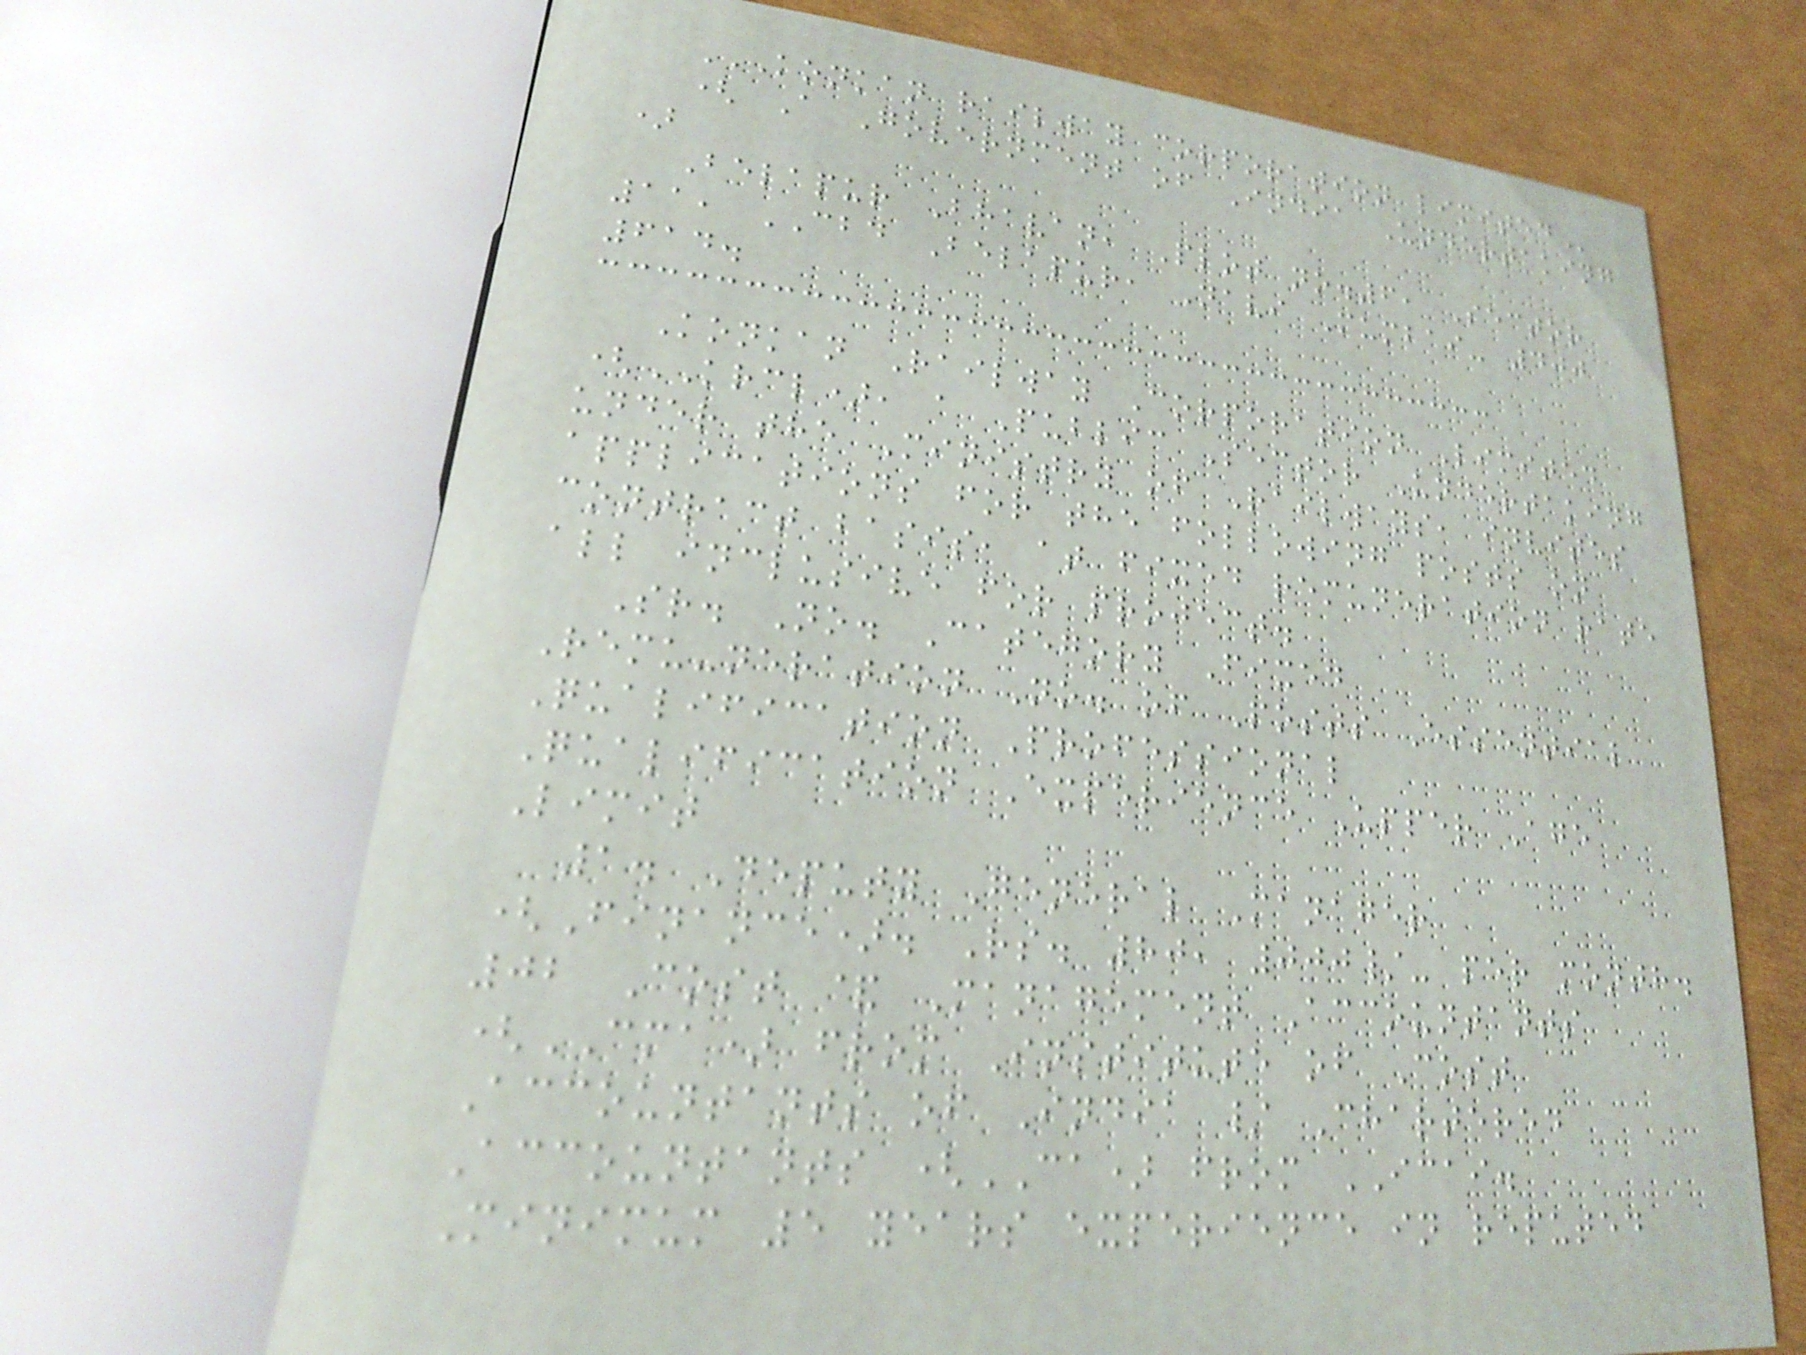KONKAN RAILWAY CORPORATION LIMITED
( A Government of India Undertaking
)
Belapur Bhavan, Plot no.6, Sector
11, CBD Belapur, Navi Mumbai- 400
614.
Konkan Railway Corporation Limited
(KRCL), a Public Sector Undertaking
under the Ministry of Railways, invites
applications for the following posts on
contract basis, at fixed remuneration rate
all inclusive for project.
Sr. No. Category Fixed
Remu-neration No. of Posts Essential
Qualification Professional
Qualification Experience Upper Age
Limit
1. Deputy General Manager
(Finance). Rs. 80, 000/- per month.
02 Cost & Management Accountants
(CMA) from Institute of Cost
Accountants of India / Chartered
Accountants (CA) from ICAI.
Minimum 5 years experience in reputed
